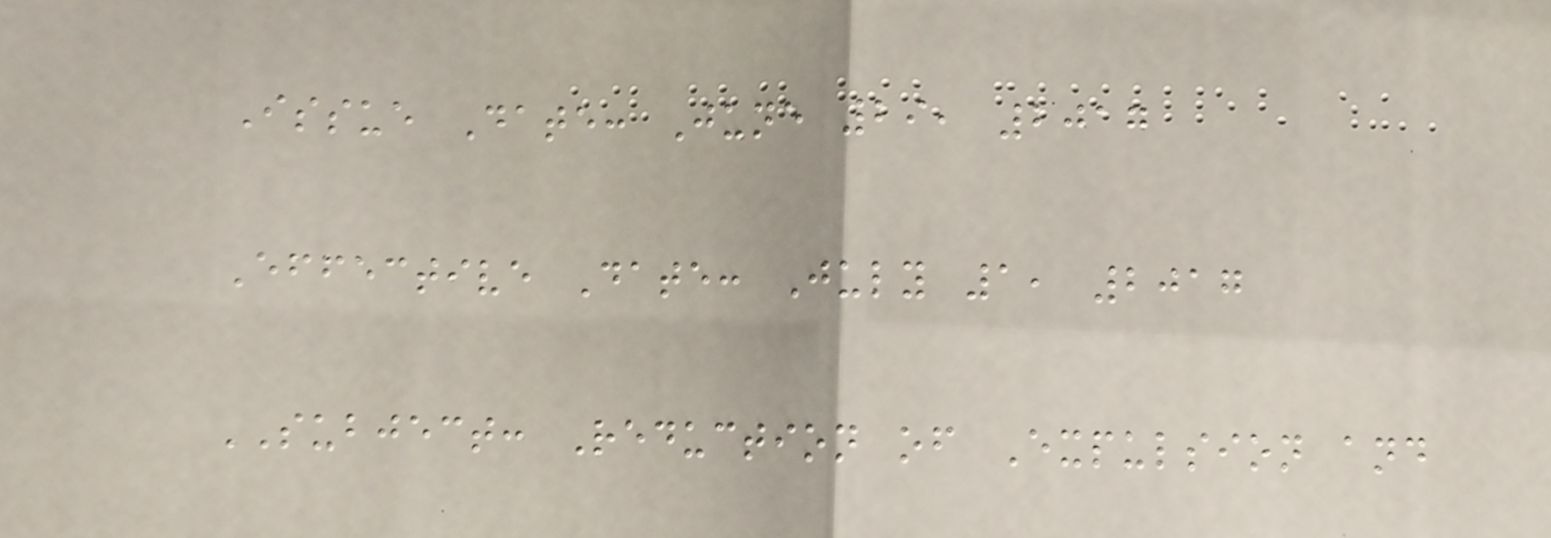Issue Date: June 29, 2017
Effective Date: July 1, 2017
SUBJECT: Reduction of Expulsion and
